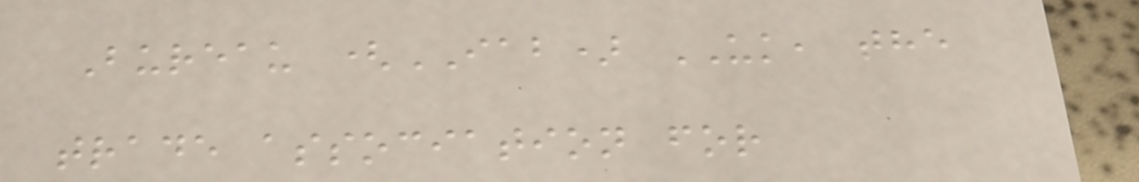Bureau (IAB) UK, the
trade association for
